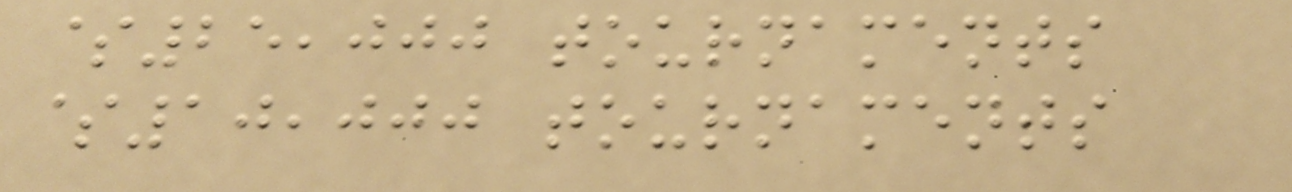$25,000 tournaments
$10,000 tournaments
